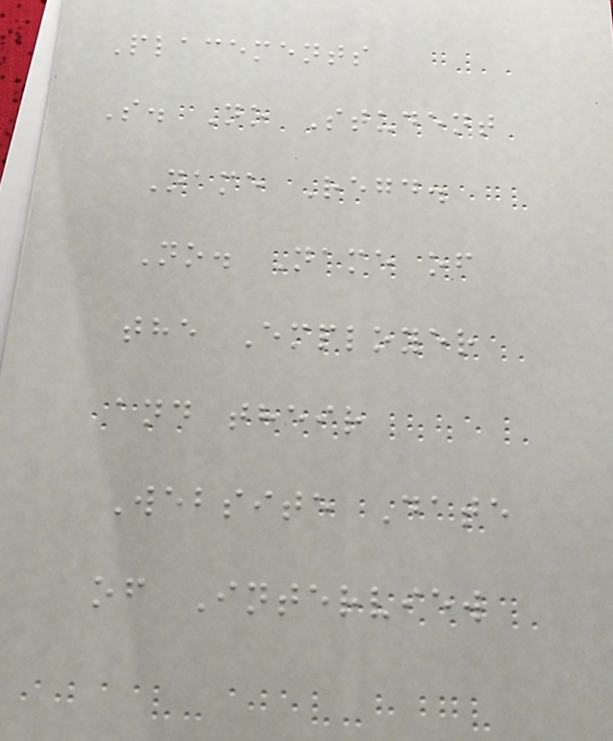Placements
S. No Student
Name Regd.
No. Name of
the Employer
and their
Website Date
of Interview
